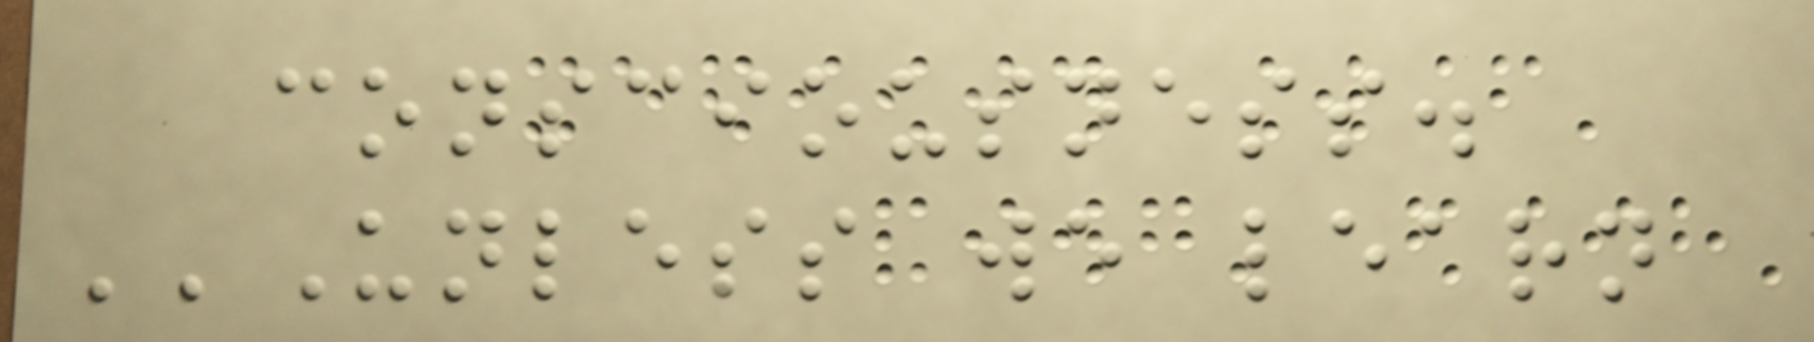consciousness.
''Unless we learn
